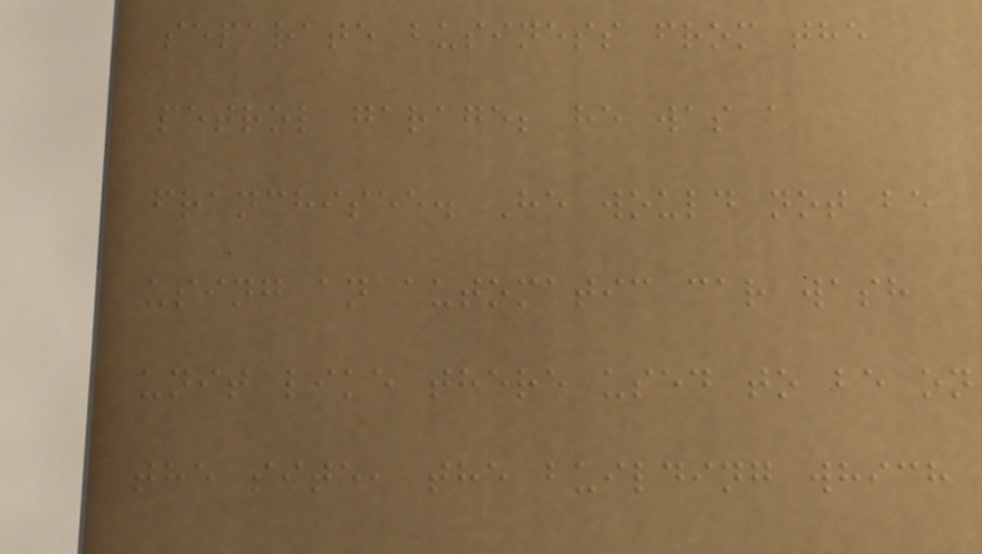separate business from the
petrol garage; he was a
franchisee. He would not be
using an automatic car wash
unit like there used to be on
the site, the building which
